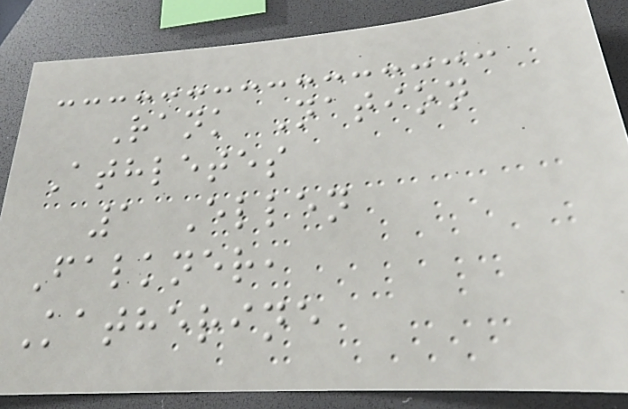Rank Nation
Athletes
1 Ellen
Falkner,
Katherine
